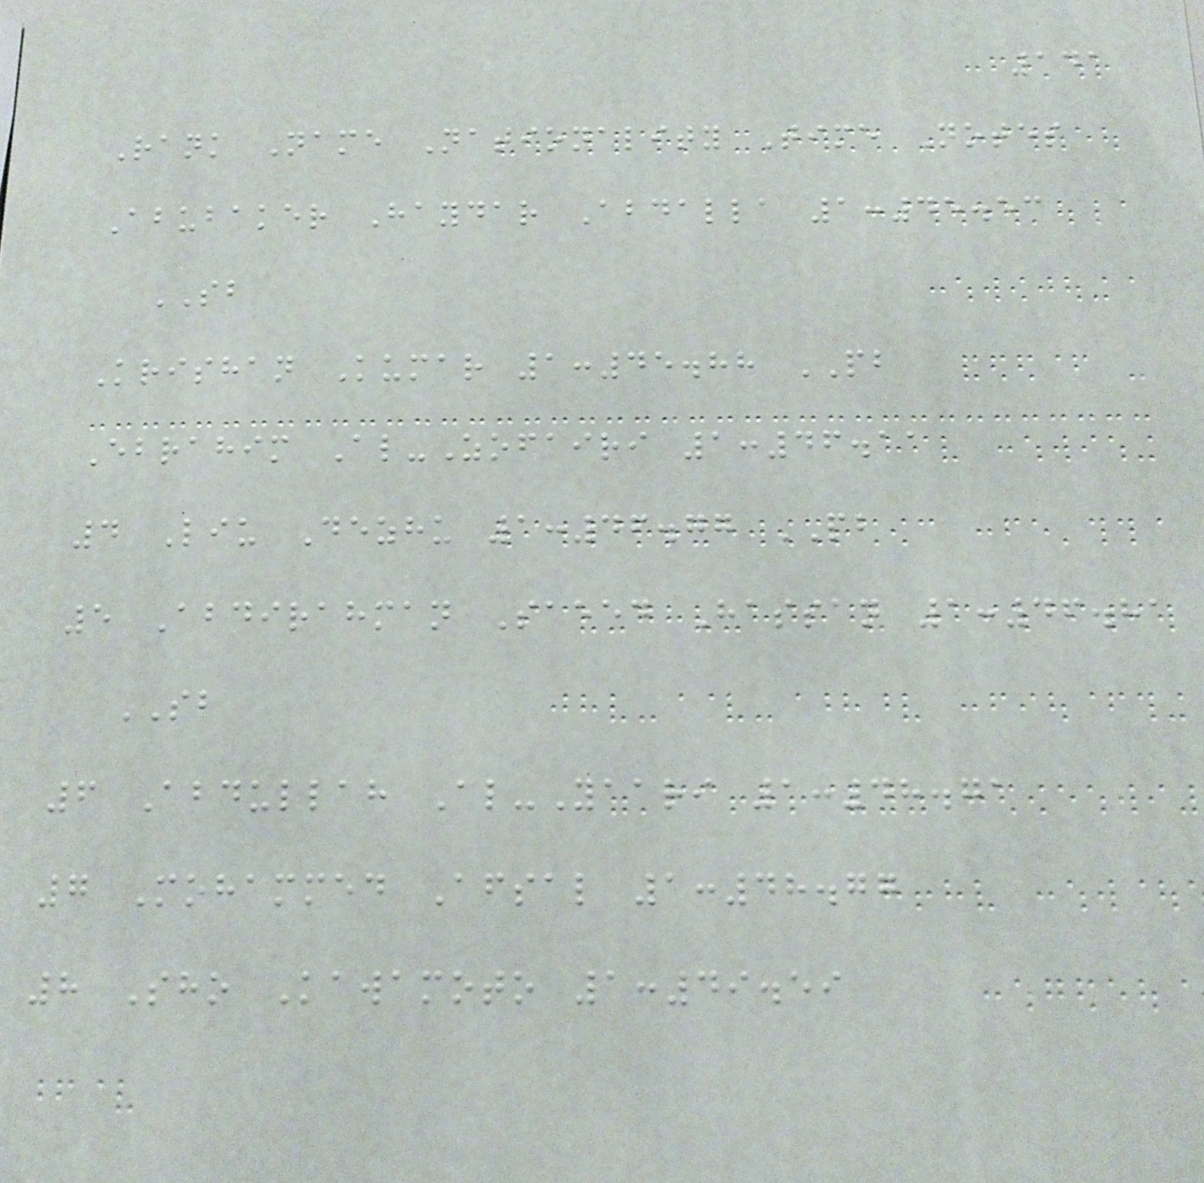141
Rank Name Nationality Time Notes
Abubaker Haydar Abdalla 1:45.53
SB
Krishan Kumar 1:45.88 PB
Ebrahim Al-Zofairi 1:46.11
4 Liu Dezhu 1:46.77 PB
5 Abdirahman Saeed Hassan 1:46.81
SB
6 Abdullah Al-Yaari 1:48.71
7 Mohammed Afsal 1:48.77
8 Sho Kawamoto 1:49.59
